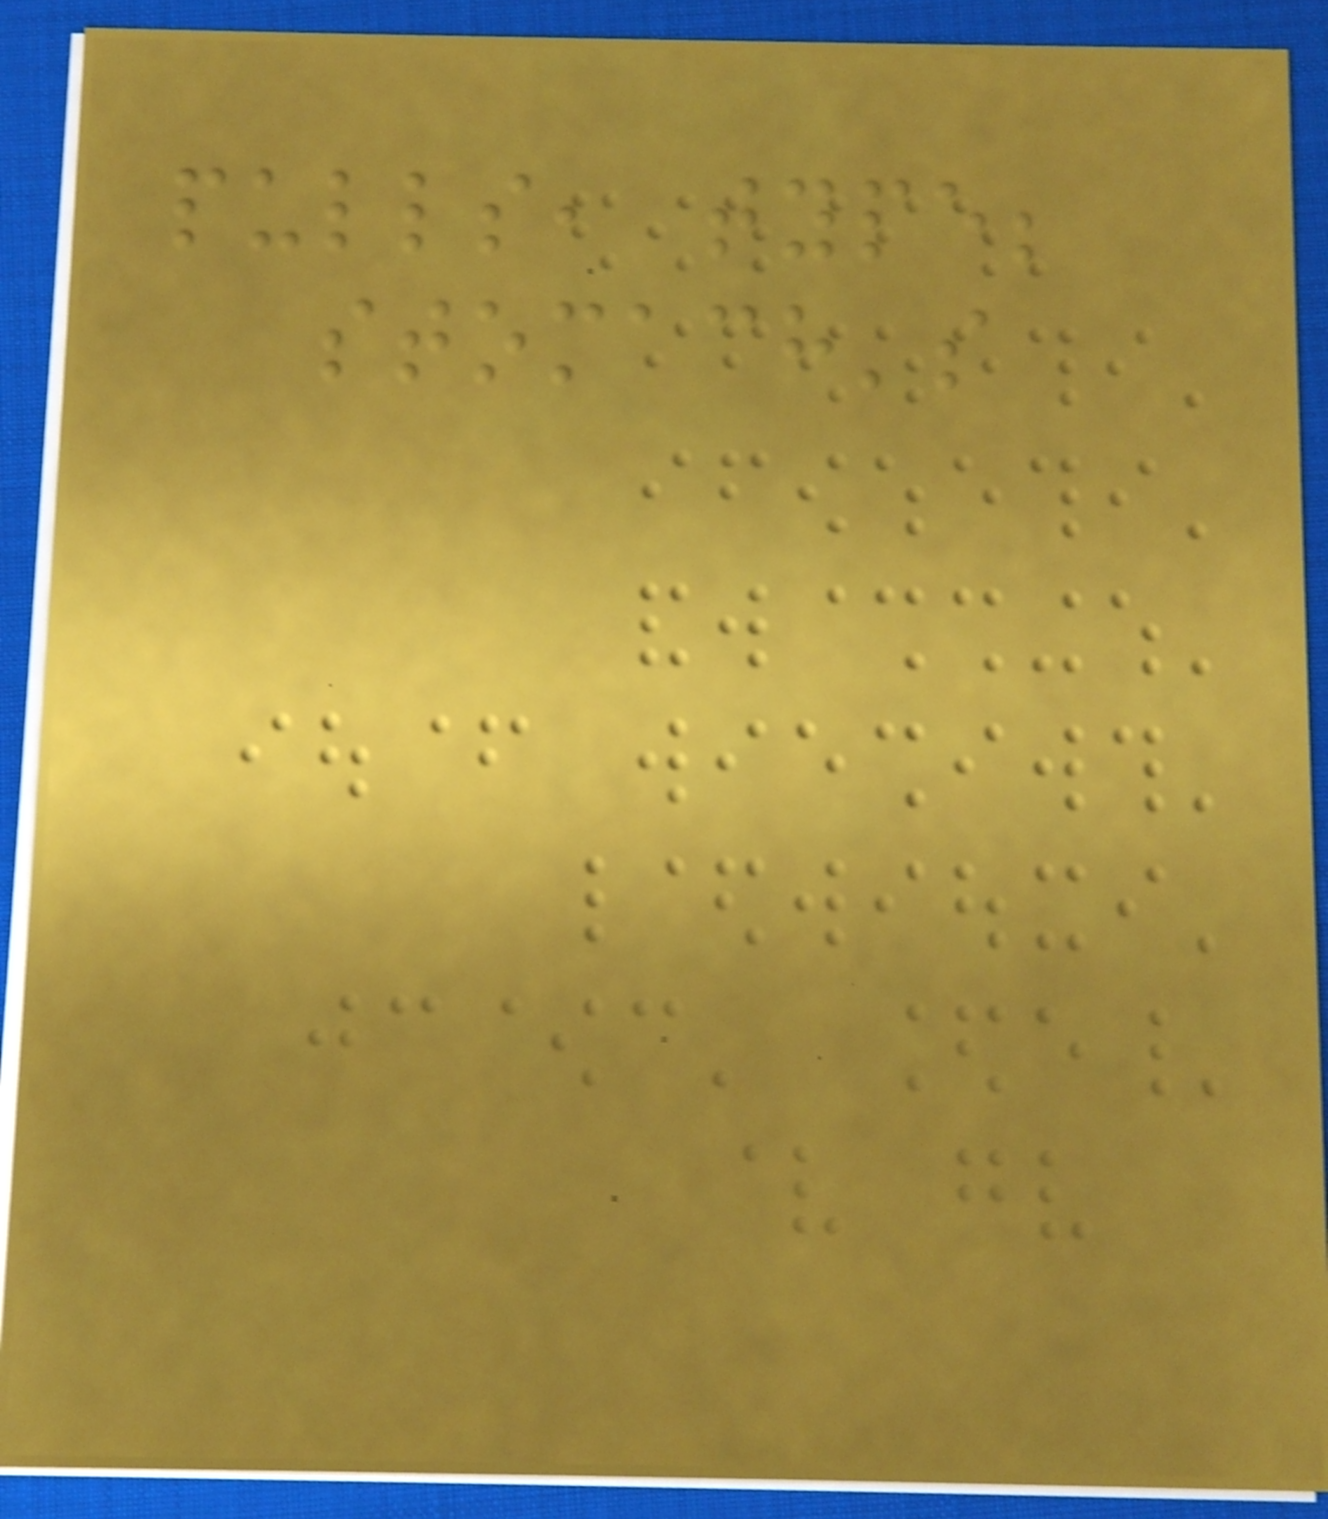pulls, type;
stomach's
